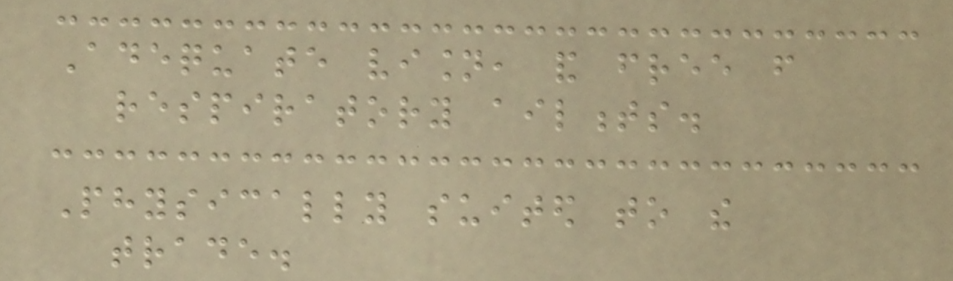Adequate vision, and free from
respiratory ailments.
Physically suited to the
trade.
